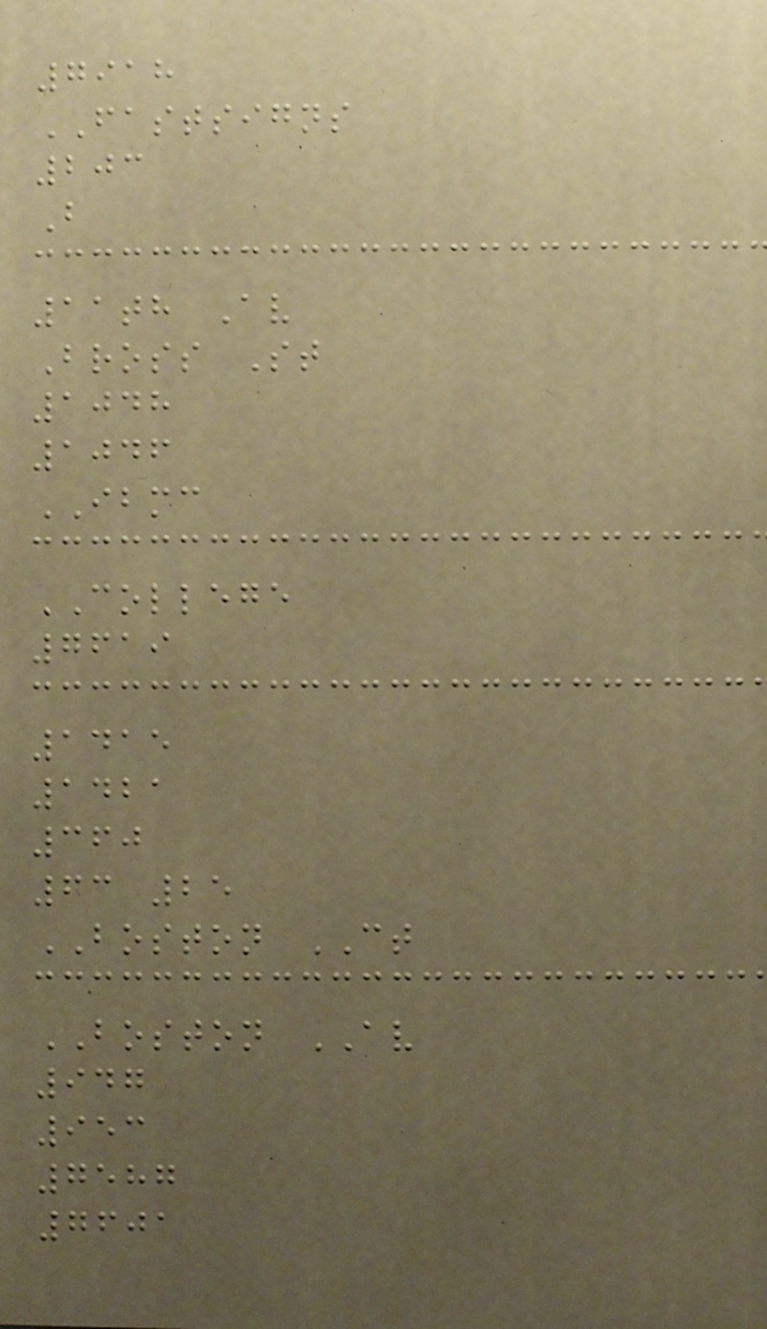7918
FASTSIGNS
203
B
11th Av
Bross St
1048
1046
IBMC
COLLEGE
7619
1415
1421
360
63 25
BOSTON CT
BOSTON AV
947
953
7587
7601
